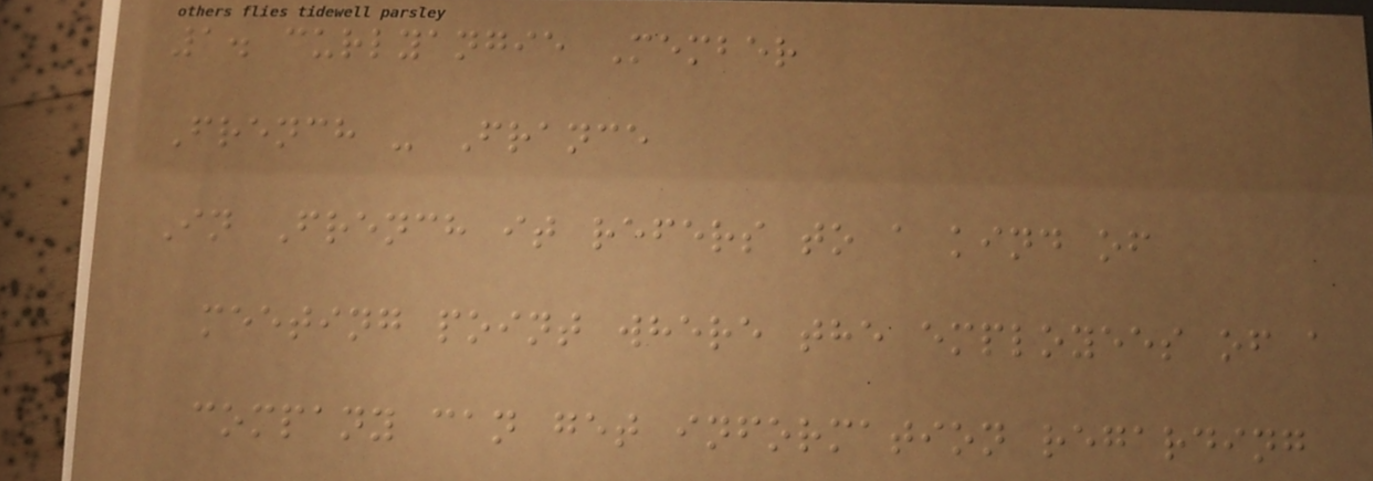1. curlyangie Member
French - France
In French it refers to a kind of
meeting point where the employees of a
company can get information regarding
